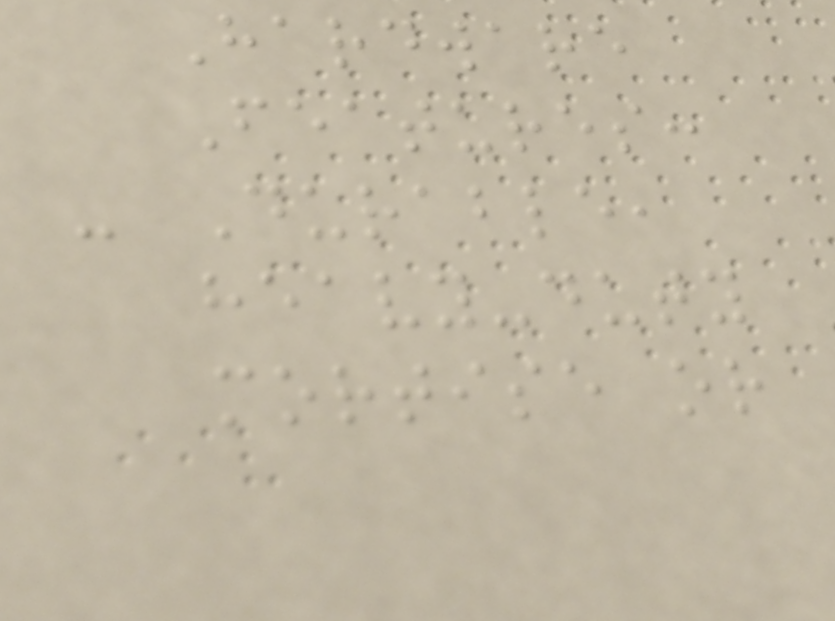Hardware
Features:
- Durable,
heavy-duty
mortise or
